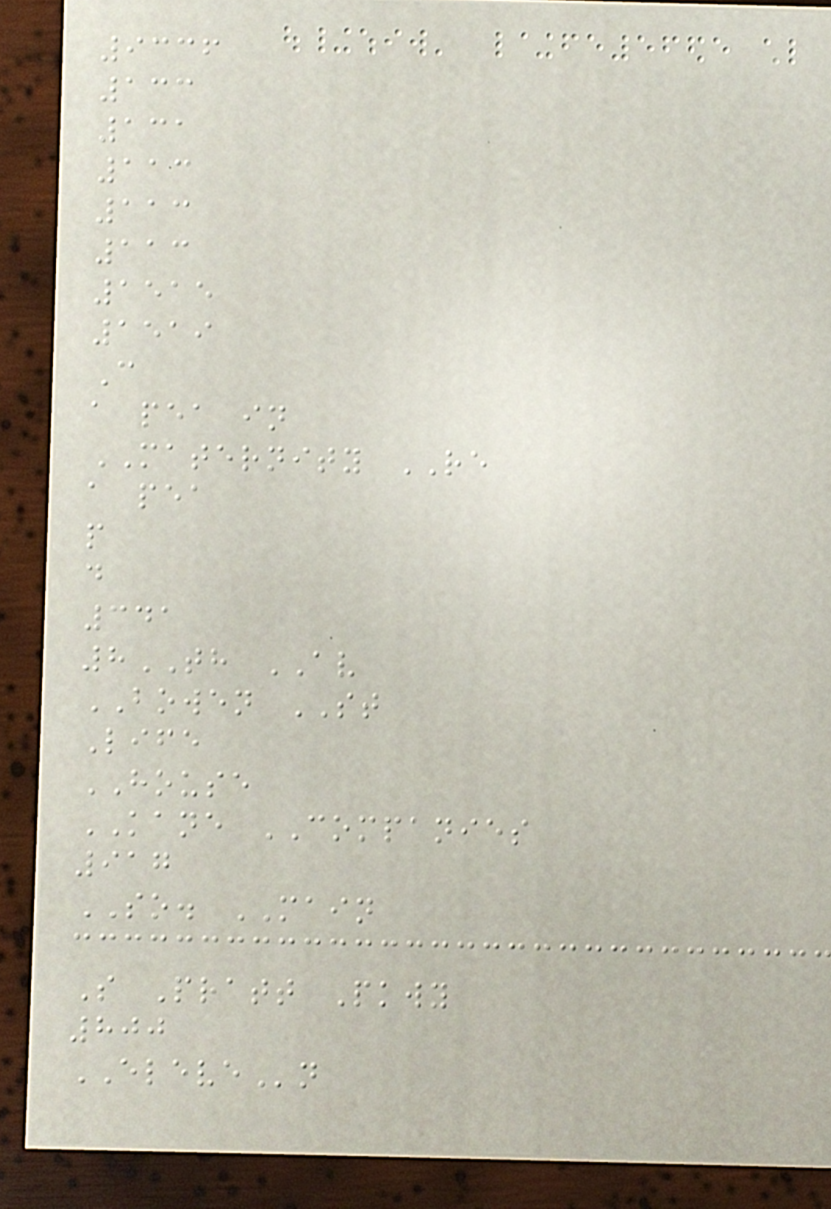9336
133
131
113
113
113
1515
1519
C
a pea in
MATERNITY RE
a pea
p
d
341
8TH AV
BOWEN ST
Life
HOUSE
KANE COMPANIES
917
SO. MAIN
S Pratt Pkwy
800
ELEVEn
